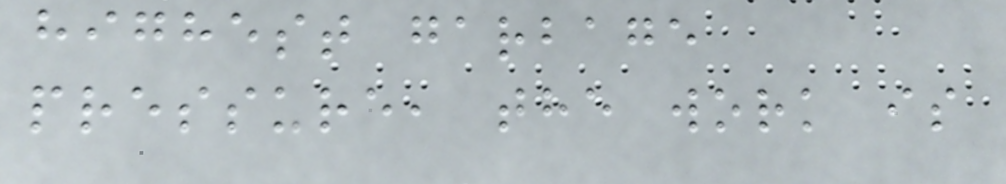highest garbage
pressure, the work is
